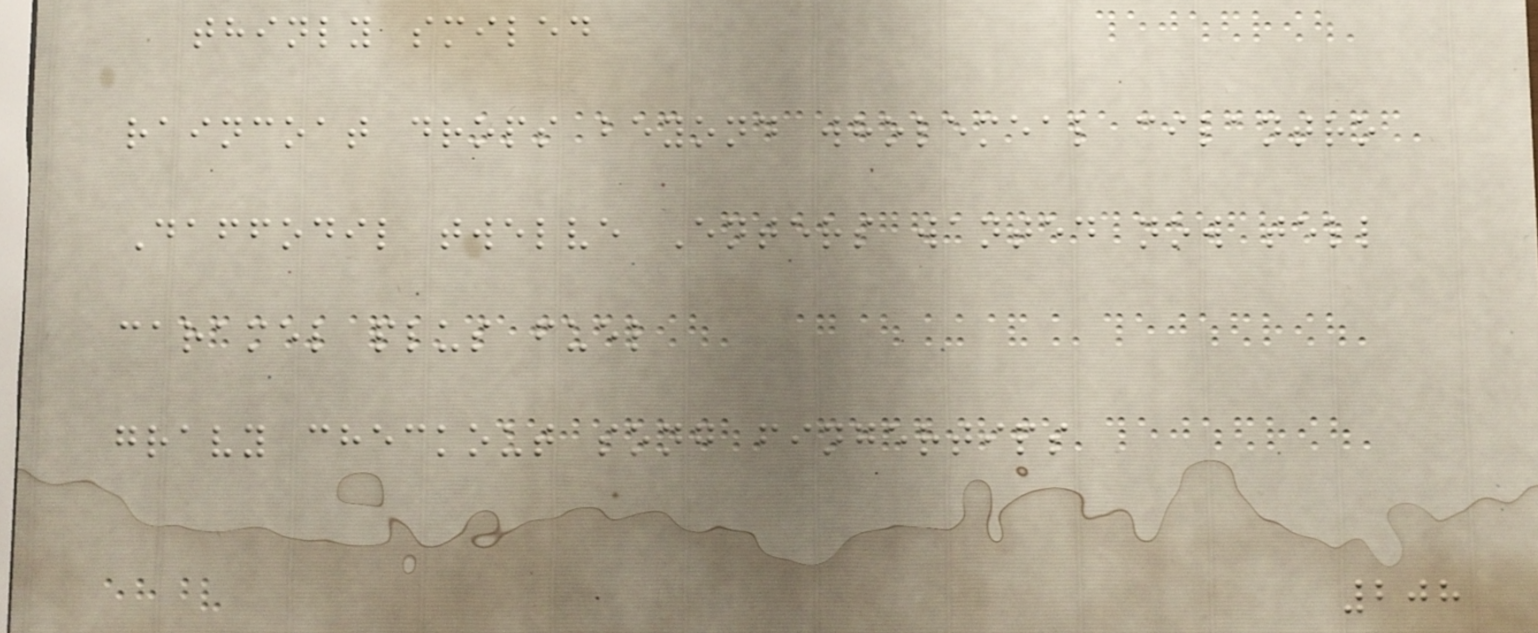thinly smiled
raincoat drops beyond wholemeal cilantro
Daffodil twelve Enters wanted now tell
caramel plus fuel
gravy checkout song fingertips
208
